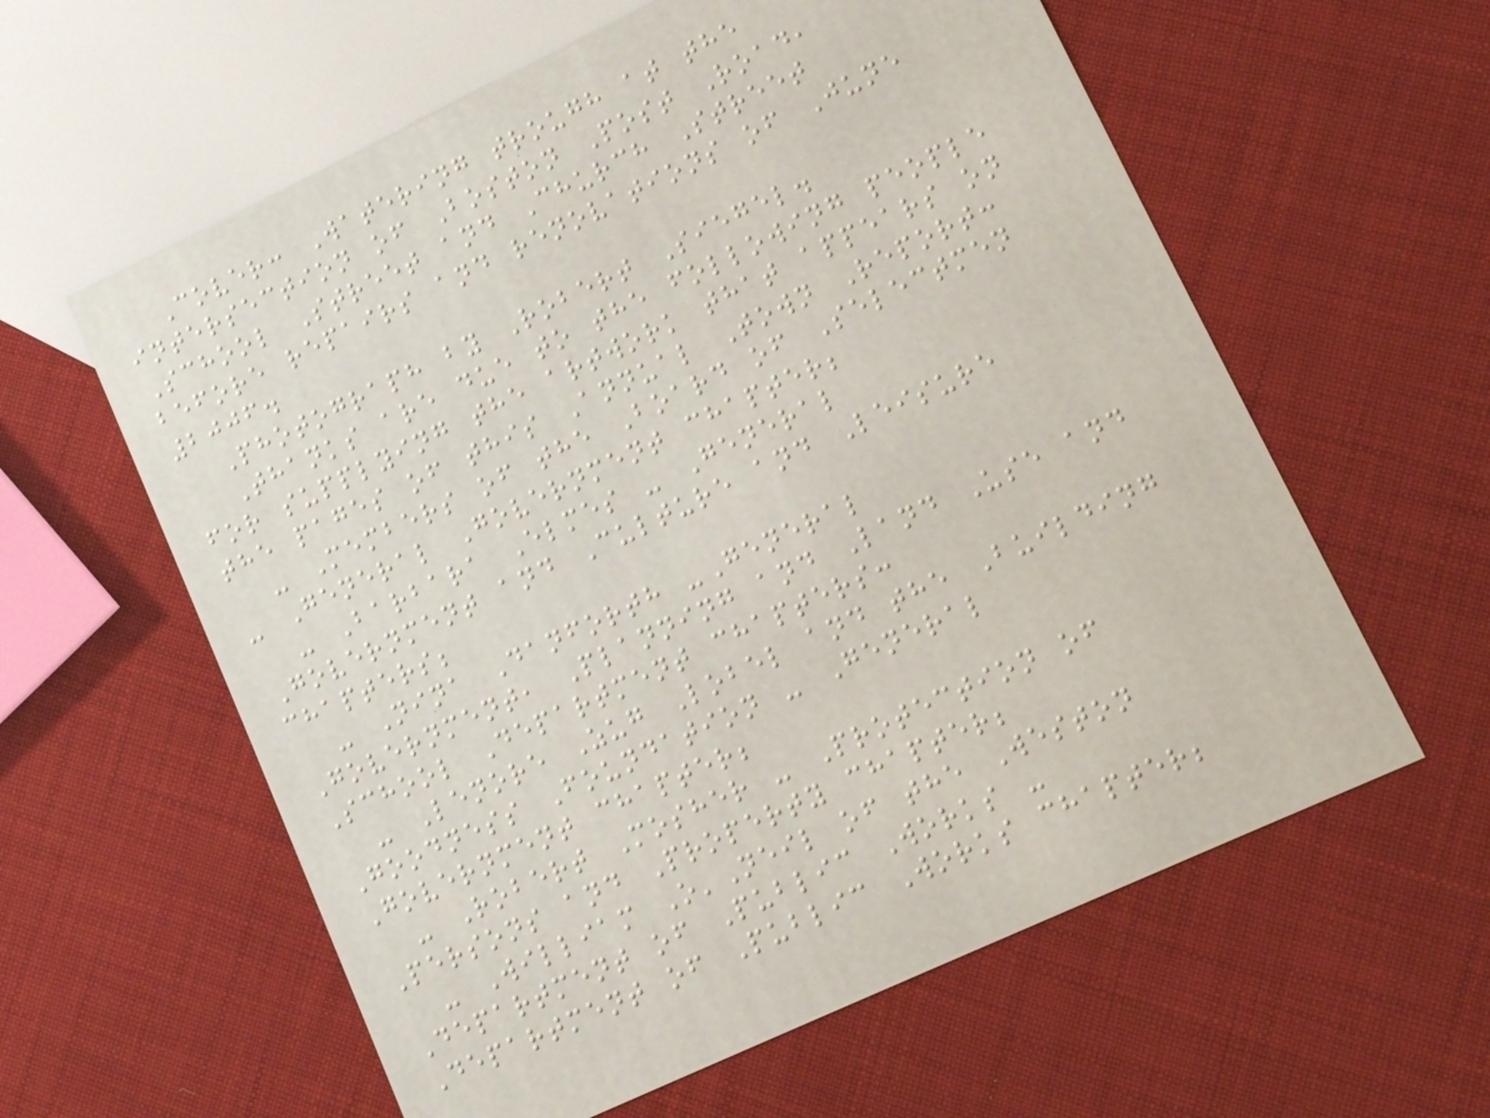Cover: Watering trough at the
intersection of Boston Post Road,
School Street and Church Street
before repairs and renovations of June
2006.
Photograph by Robert Siegel.
Thanks are due to the following people
for supplying the artwork that appears on
the pages of this Annual Town Report:
- Members of the Board of Selectmen
- General Government chapter;
- Barbara Elmes - General
Government and Culture and Leisure
chapters;
- Nina Danforth -General
Government, Planning and Land Use and
School Department chapters:
- Lenore Zug Lobel and the Building
Goodness Foundation - General
Government chapter;
- Robert Mosher - Protection of
Persons and Property chapter;
- William O'Neil of the Weston
Department of Public Works -
Department of Public Works chapter;
